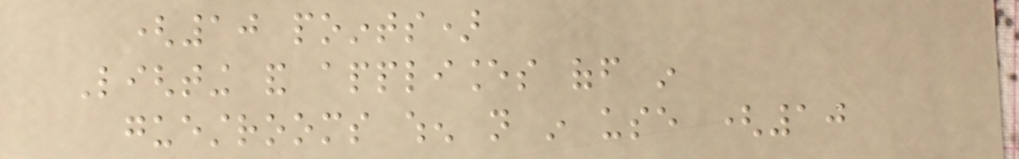(10 points)
Lighting and appliances off in
guestrooms when not in use (10
